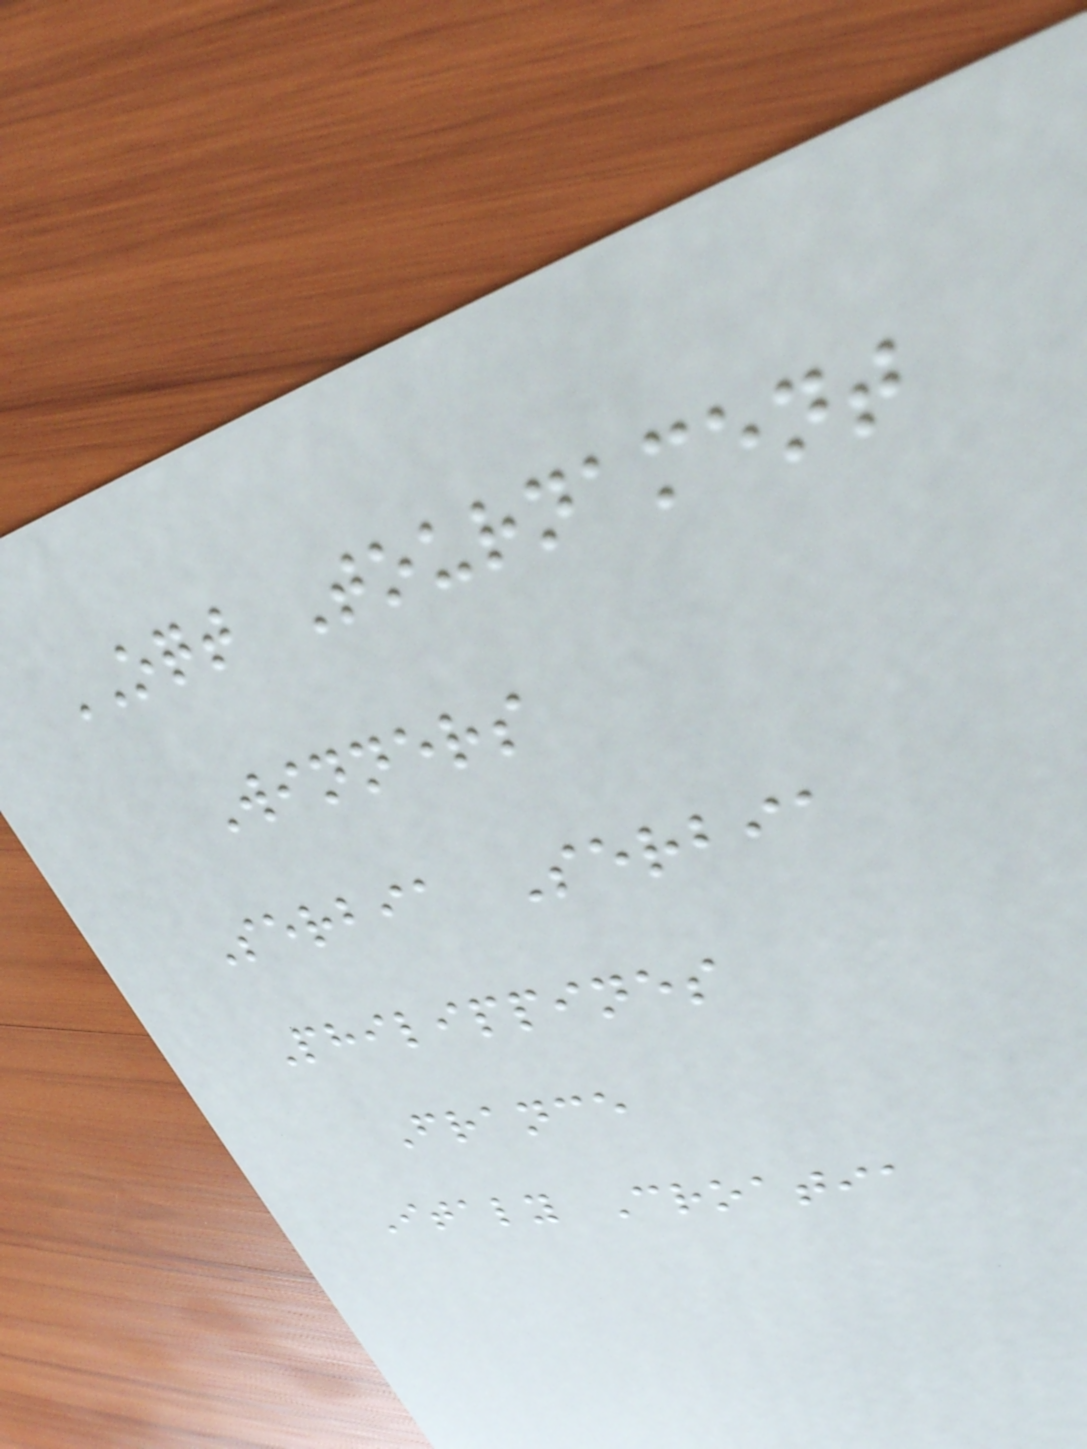OQT Tournament
Winners
Serbia Serbia
Philippines
France
Italy Croatia
